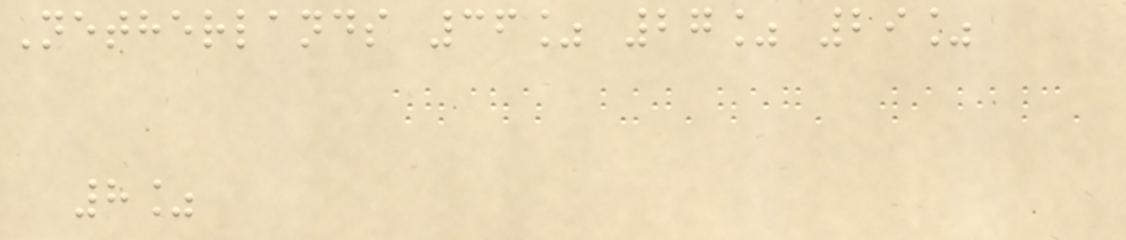Netherlands 36% 27% 29%
8%
